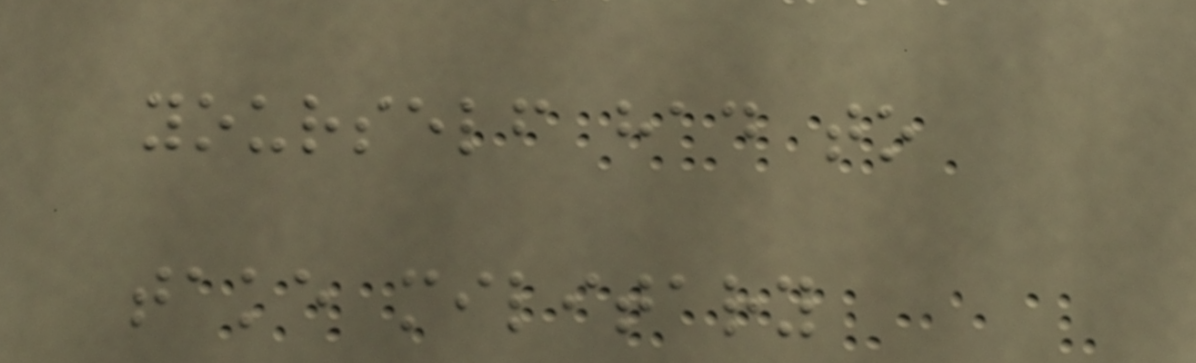yourself had to
take military
